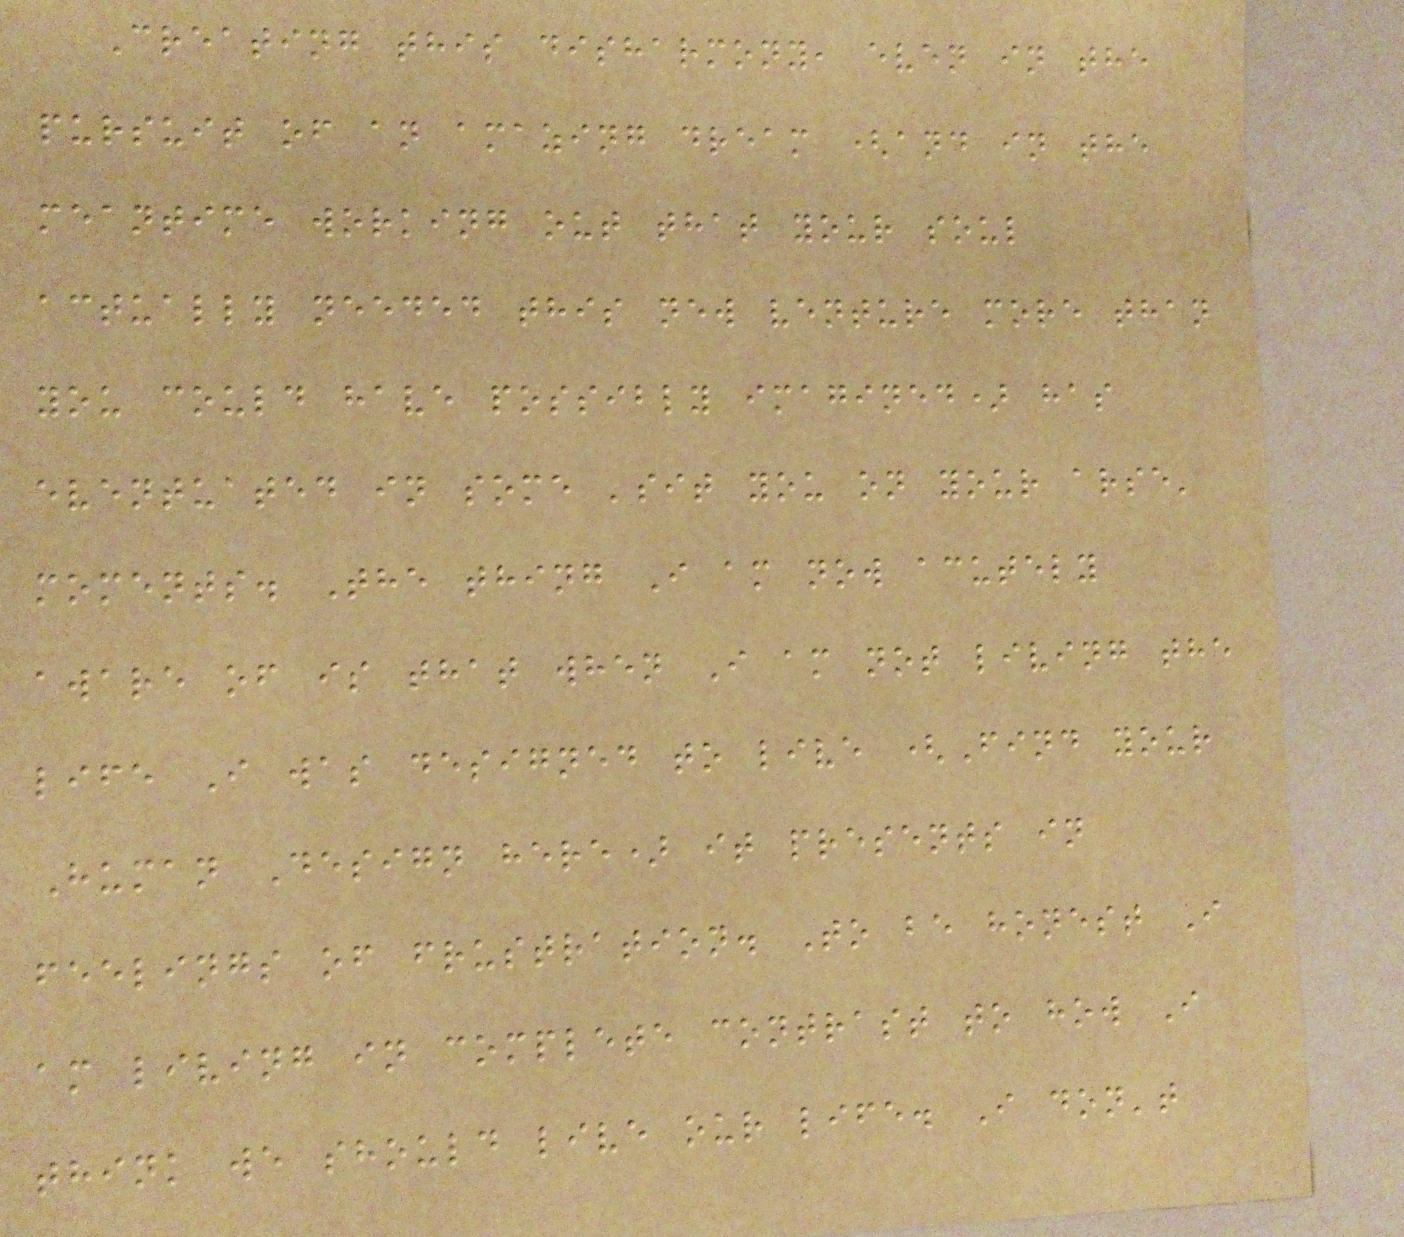Creating this disharmony, even in the
pursuit of an amazing dream (and in the
meantime working out that your soul
actually needed this new venture more than
you could have possibly imagined) has
eventuated in some 'sit you on your arse'
moments. The thing I am now acutely
aware of is that when I am not living the
life I was designed to live (Find your
Human Design here) it presents in
feelings of frustration. To be honest I
am living in complete contrast to how I
think we should live our life. I don't
